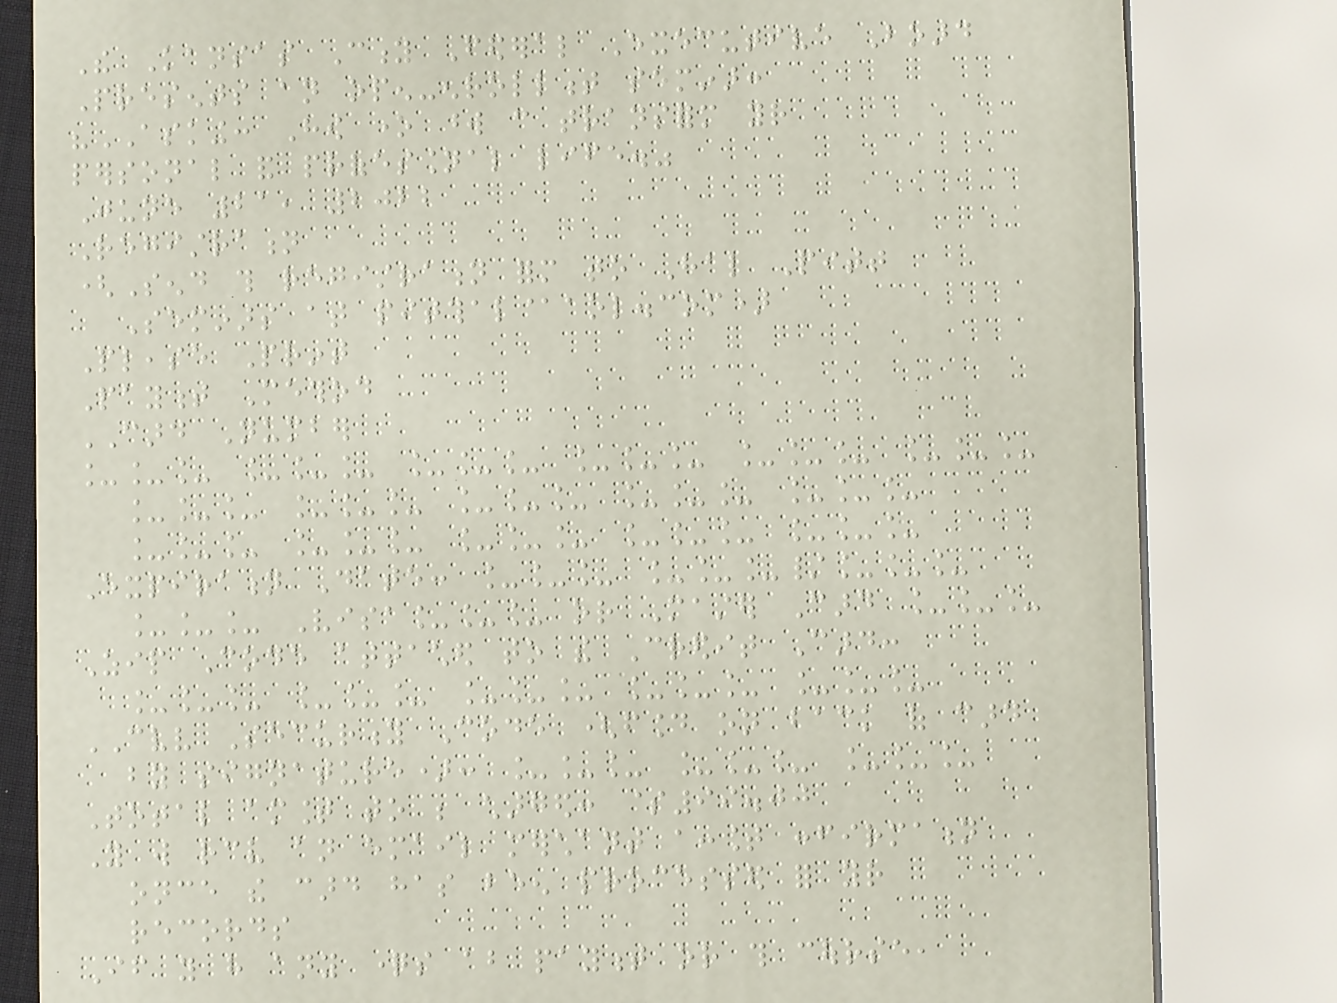The Kansas City Federal Executive Board
Presents an open-enrollment seminar:
"ASKING: How one word can transform your
personal and professional life."
June 21, 2022
Registration
(Send this registration form to Hal Pitt
Seminars at pitthal@aol.com)
Please Print
Payment Method
CARD Number
___ ___ ___ ___ ___ ___
___ ___ ___ ___ ___
___ ___ ___ ___ ___
Expiration Date: ___ ___/___
___ Visa___ or Master Card ___
Zip Code attached to the Credit Card:
___ ___ ___ ___ ___
CVV Security Code (found on back of card
by signature): ___ ___ ___
Total amount to be charged: $99.00
You will receive an email merchant account confirmation
once the card has been processed for your
records
If you have any questions about payment or this course,
